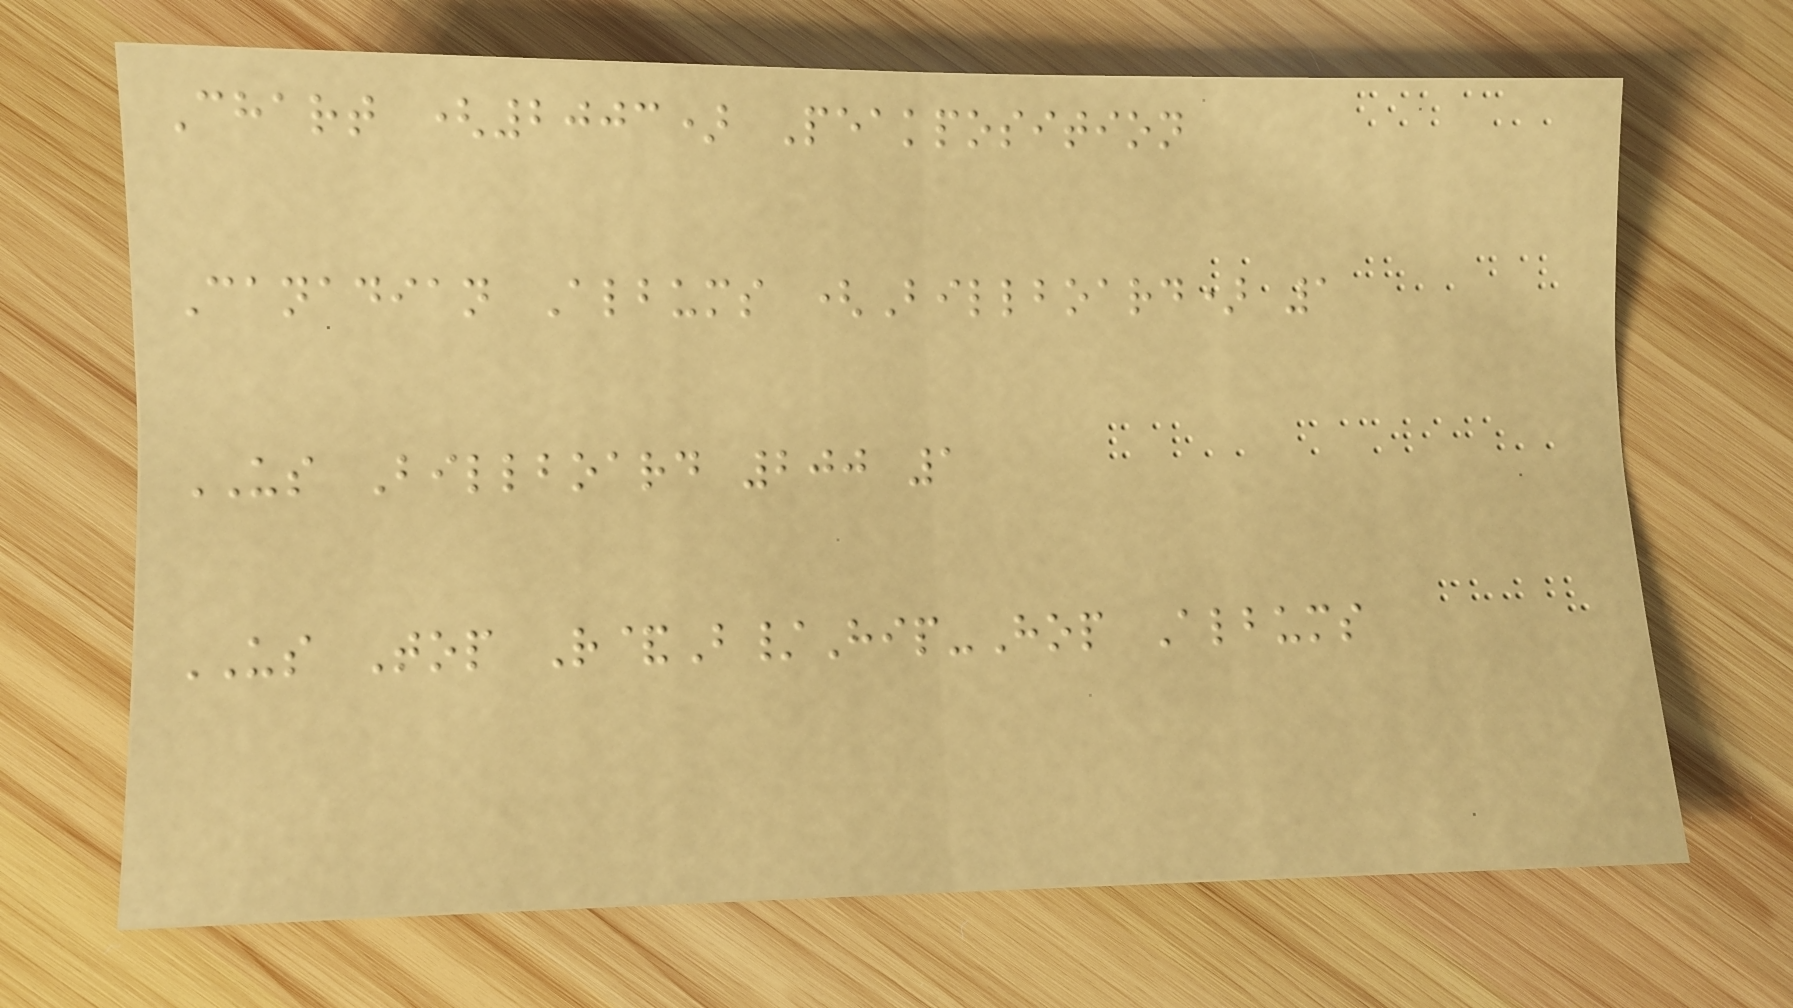Chart (2003) Peakposition
Canadian Albums (Billboard) 1
US Billboard 200 1
US Top R&B/Hip-Hop Albums
